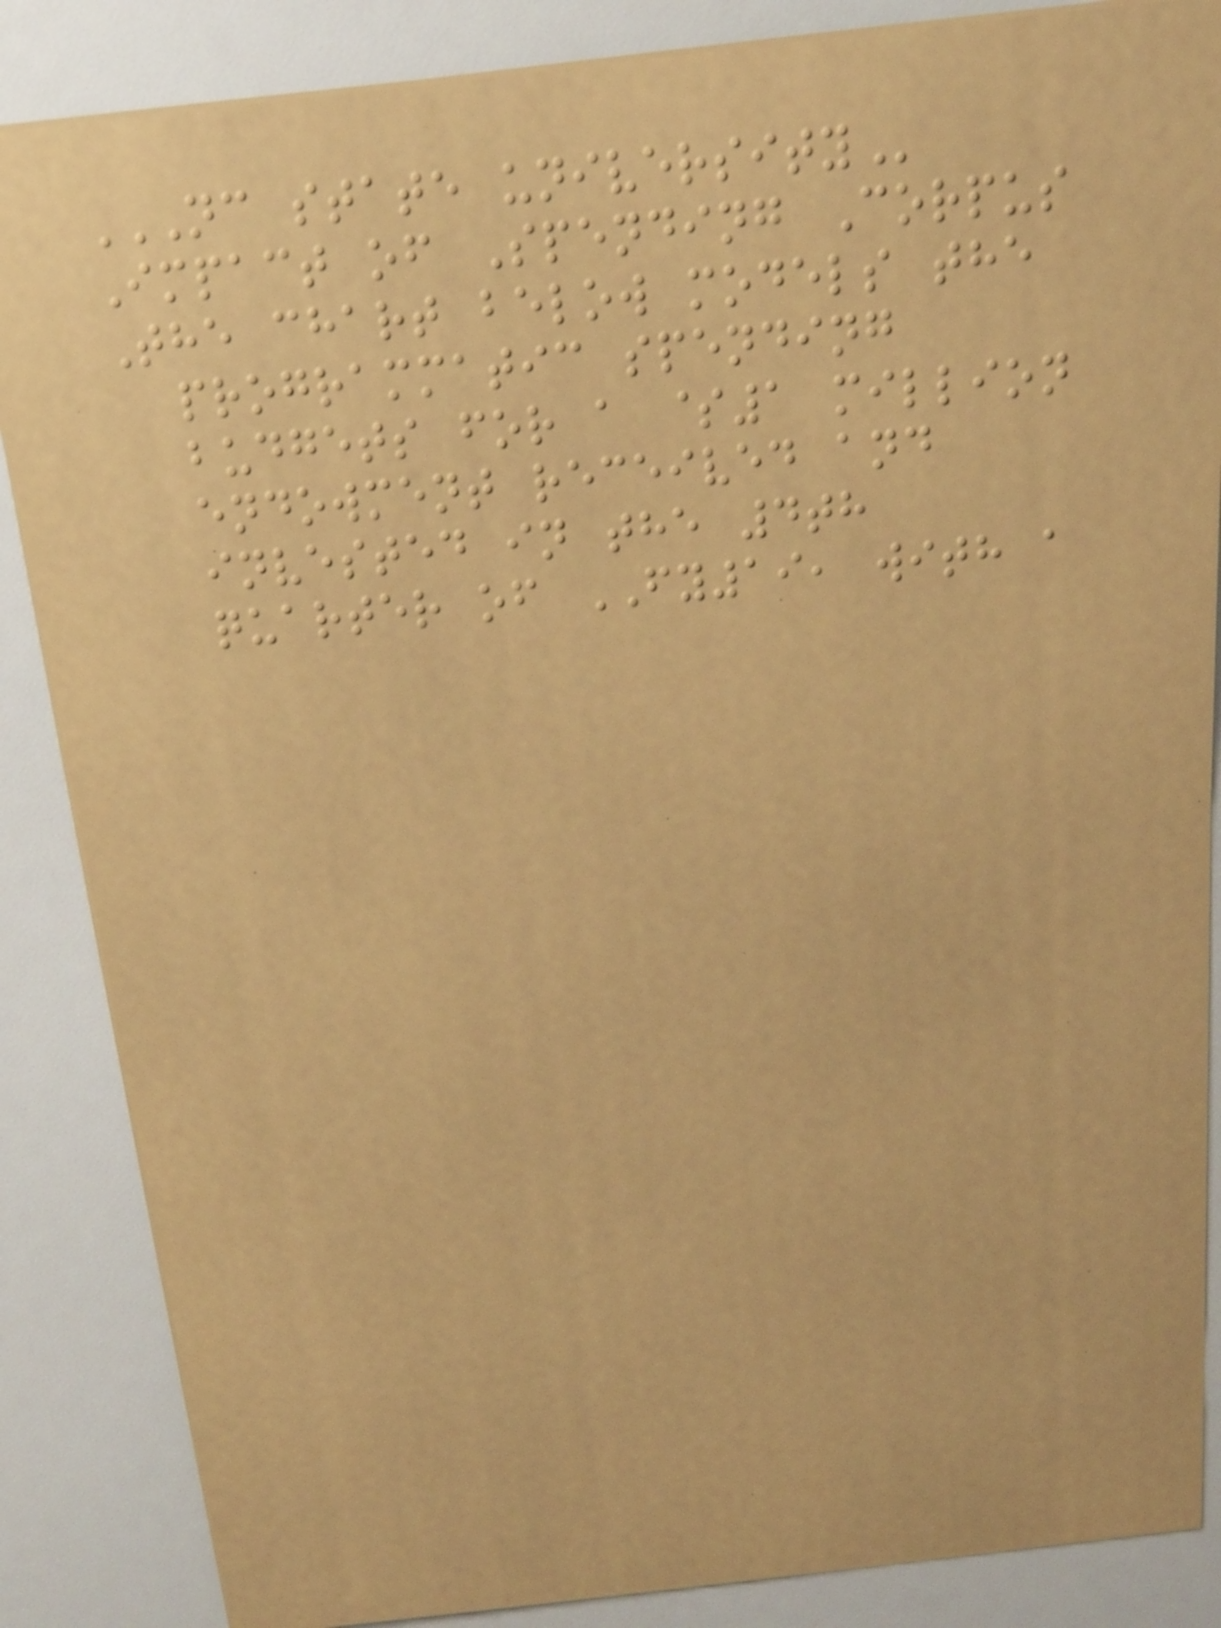NC STATE UNIVERSITY
Impact of Spending Corpus
The chart below models the
programmatic spending
budgets for a $1 million
endowment received and
invested in the 4th
quarter of FY19, with a
